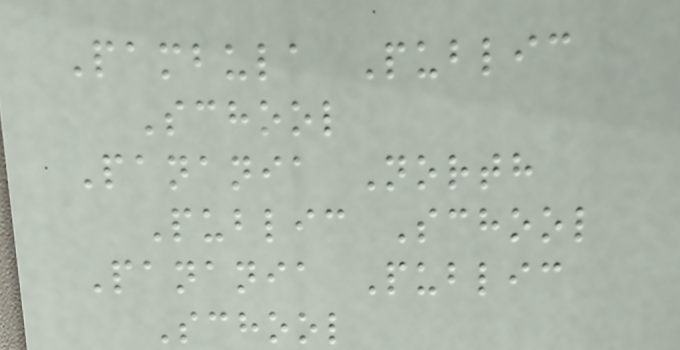Pambula Public
School
Panania North
Public School
Panania Public
School
